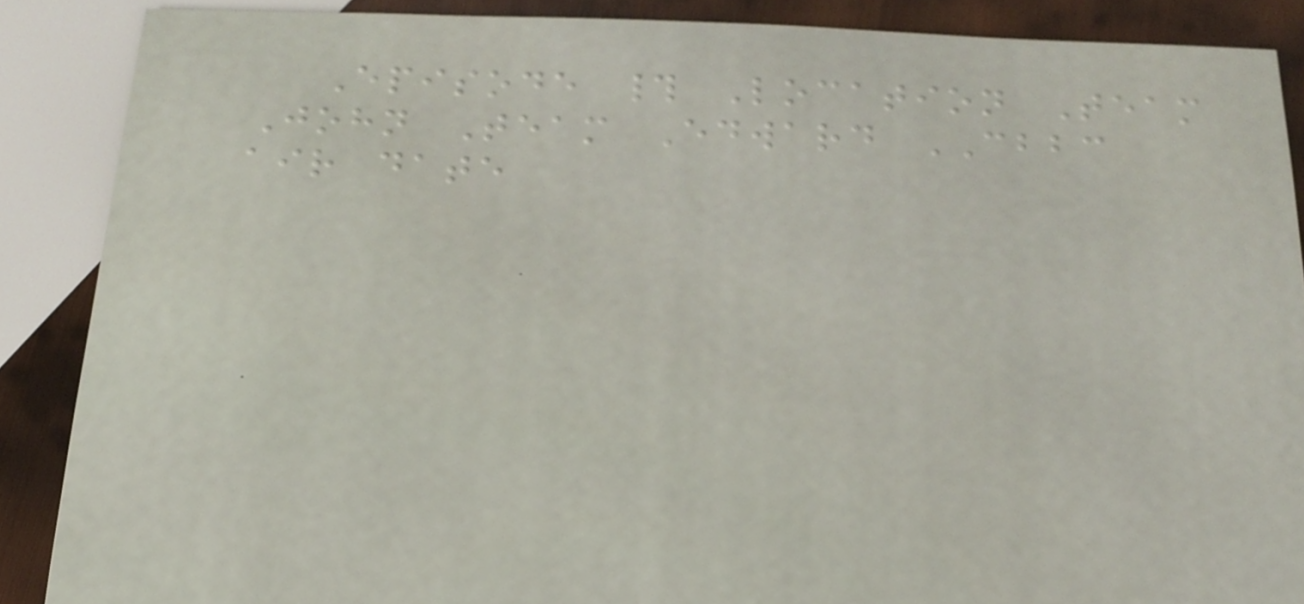Episode # Location Team
John Team Edward CBBC
air date
